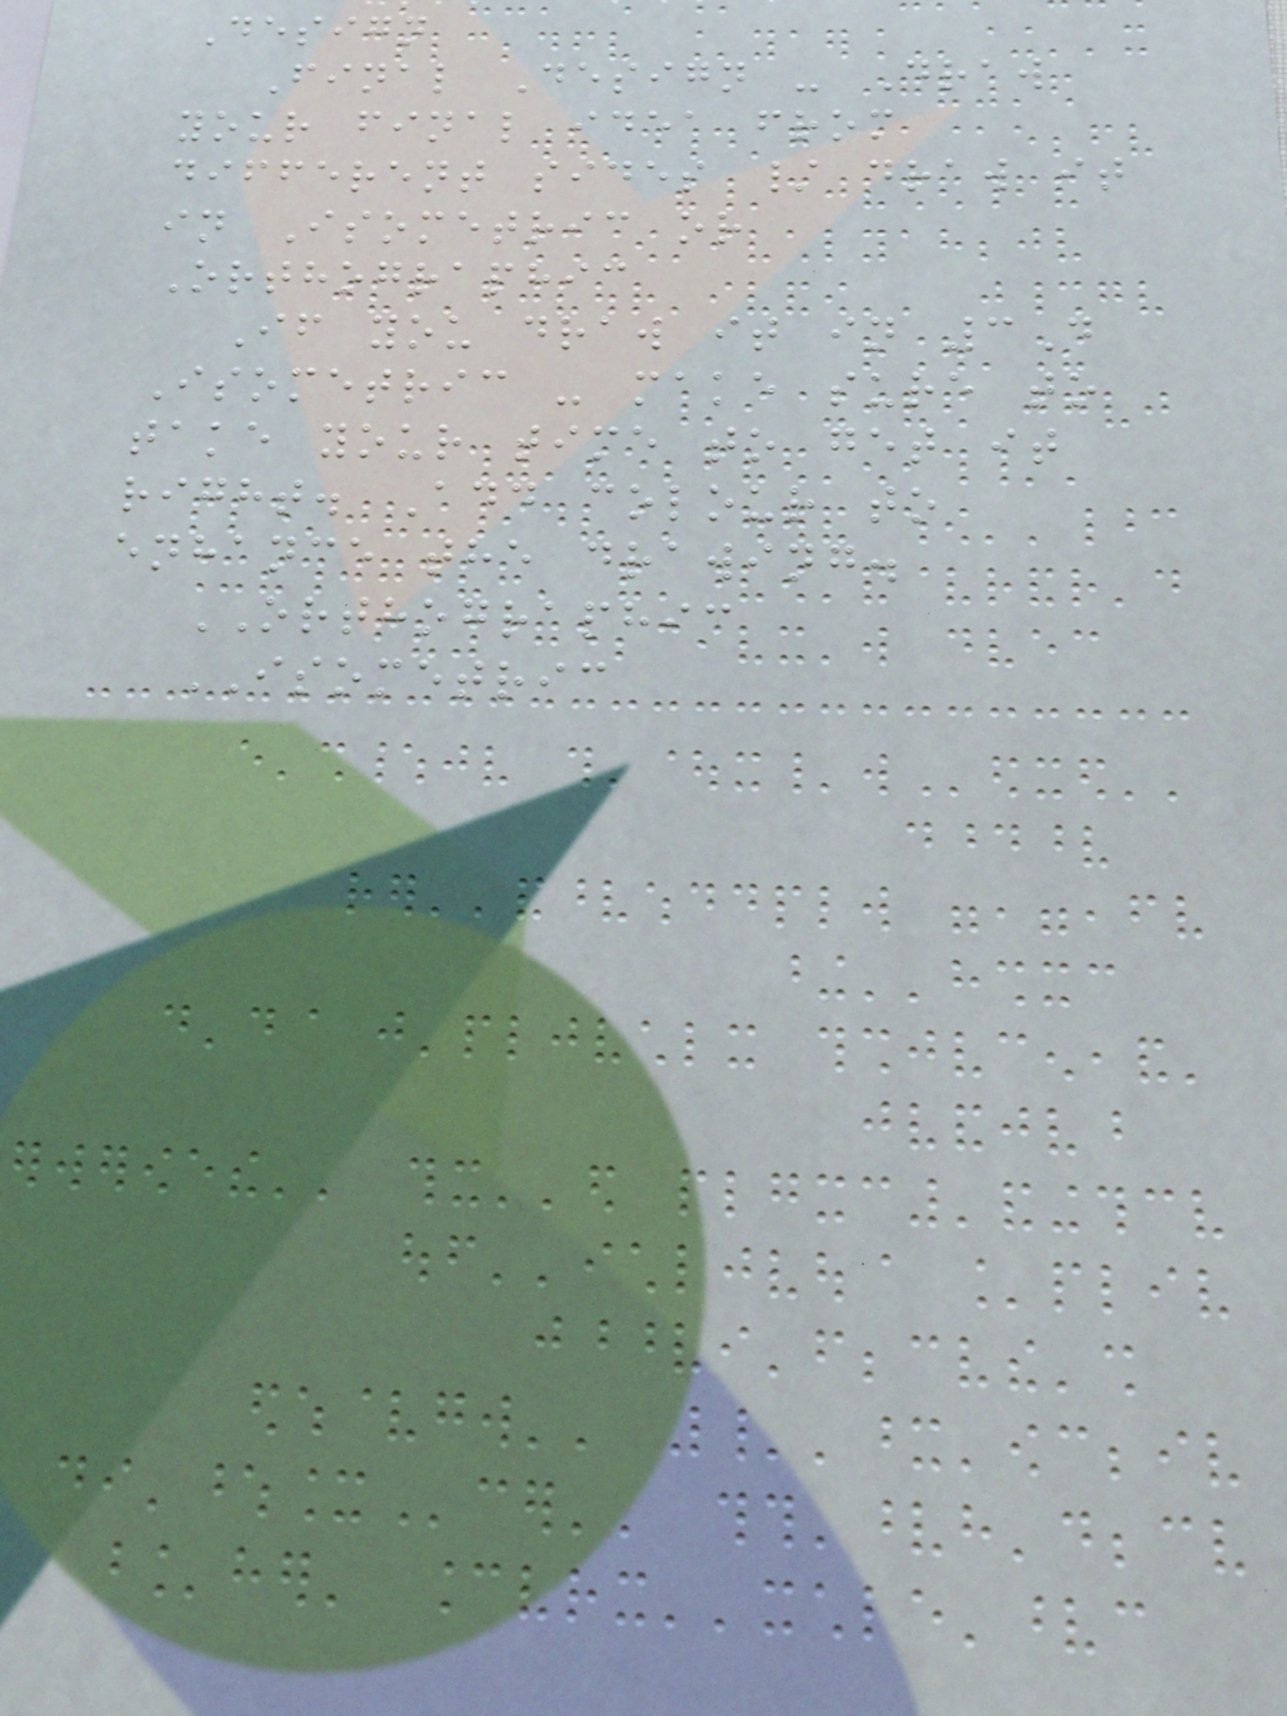Design
Final Design - Draw
your final idea from
different sides / draw it
in Isometric or
Orthographic
If you draw it in 3D
Isometric - make sure to
take your time to get it
right. Add colour to
enhance the drawing.
ORTHOGRAPHIC
ISOMETRIC
